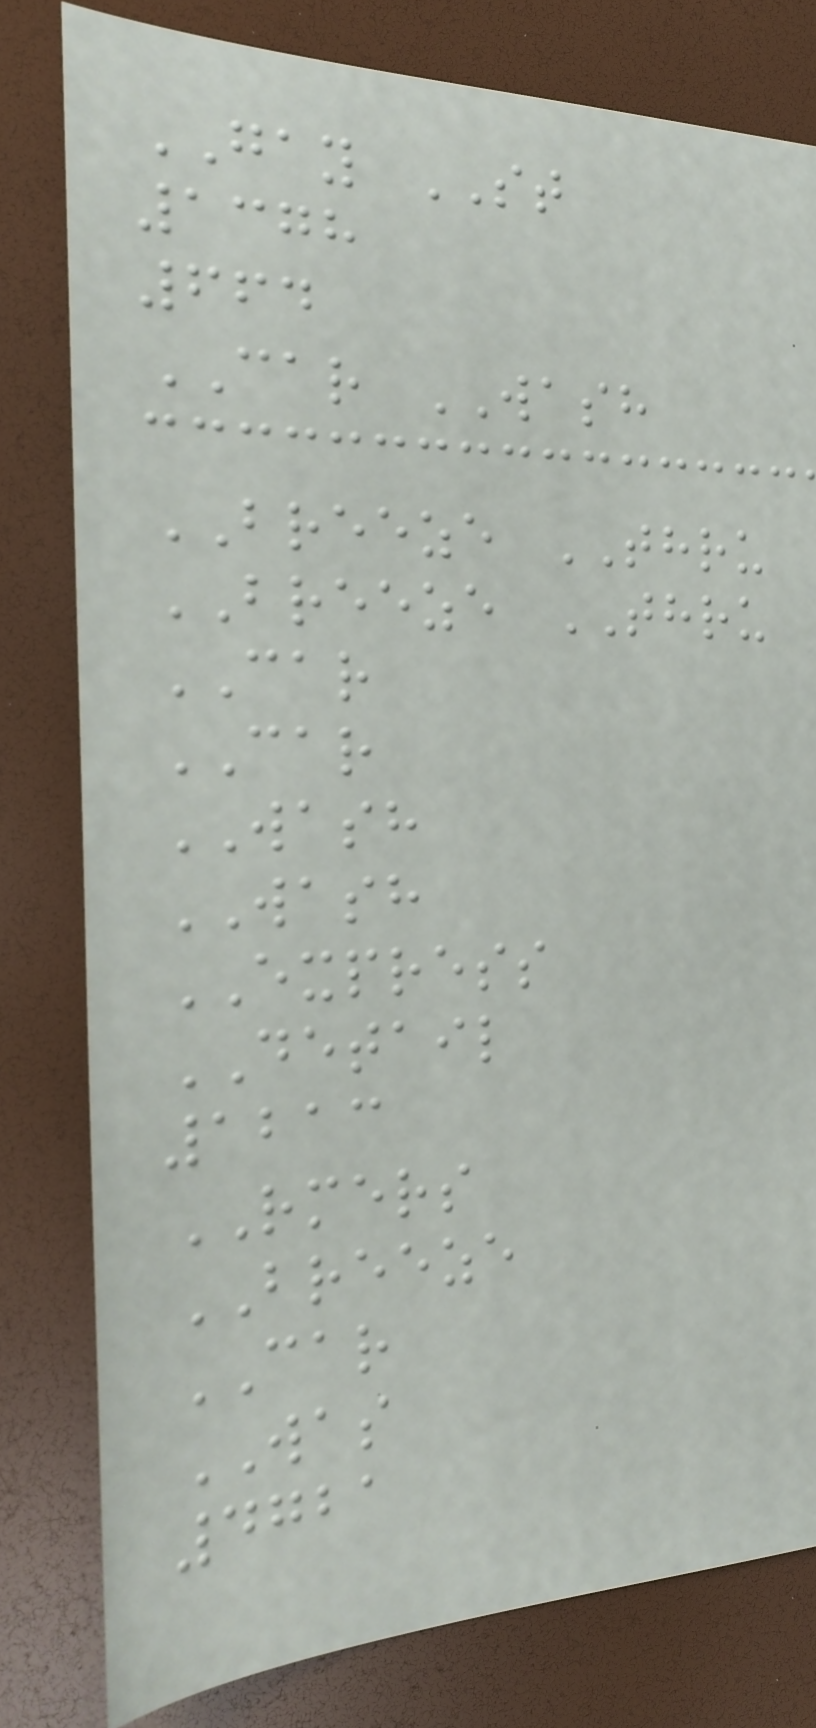GAY ST
1378
664
CAR WASH
BREEZE THRU
BREEZE THRU
CAR
CAR
WASH
WASH
EXPRESS
DETAIL
1213
RMERS
BREEZE
CAR
WAS
4721
